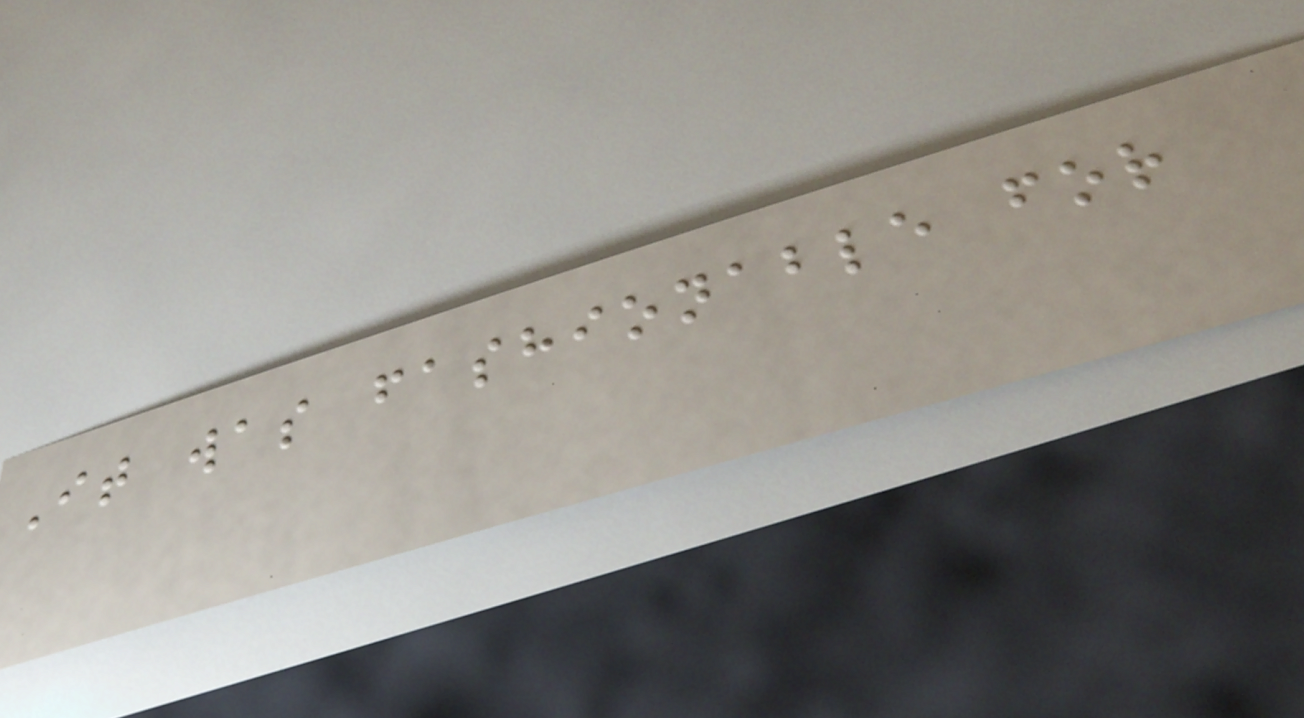It was fashionable for
